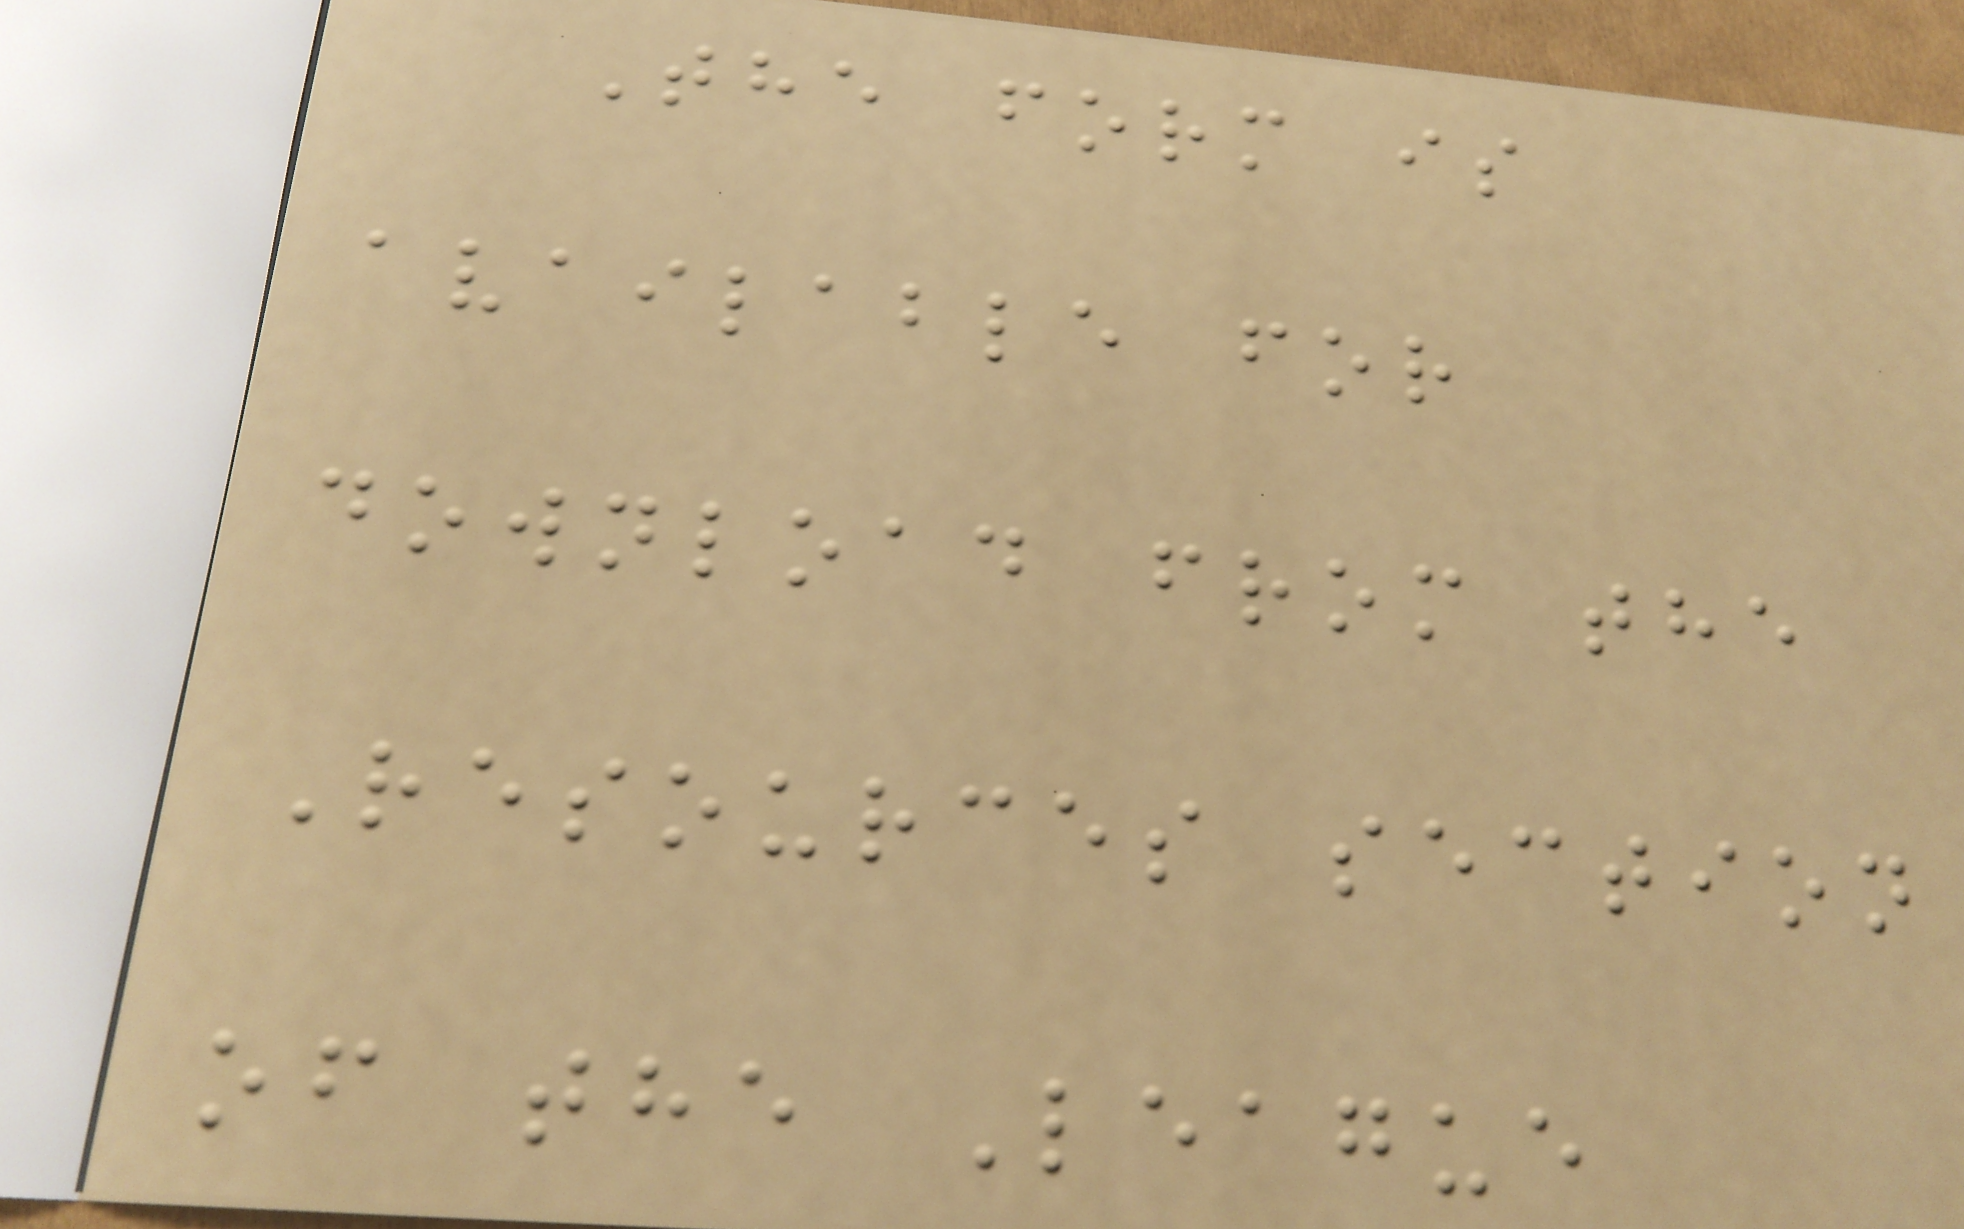The form is
available for
download from the
Resources section
of the League
